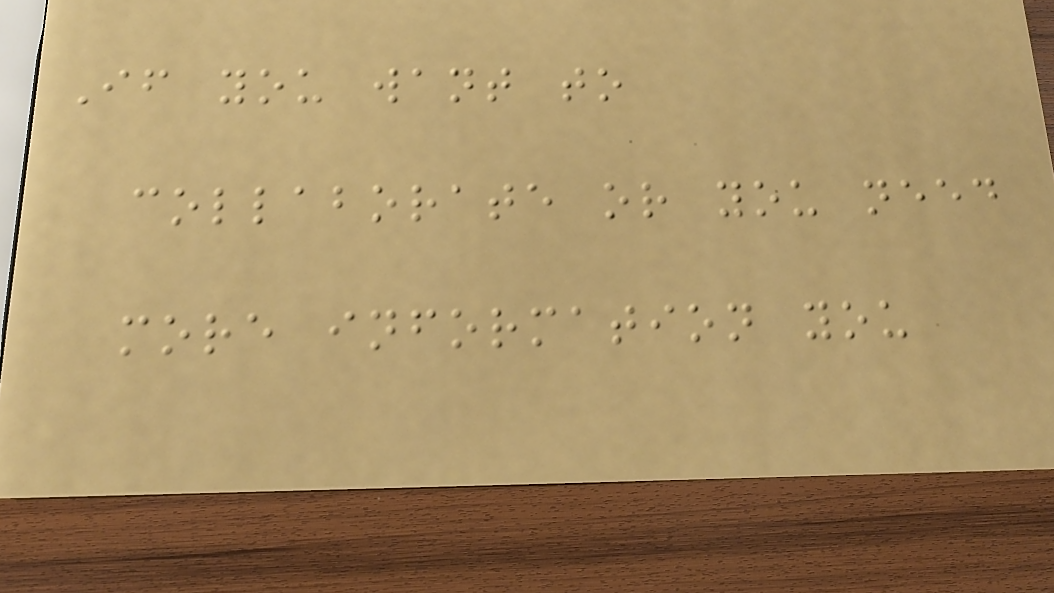If you want to
collaborate or you need
more information you
